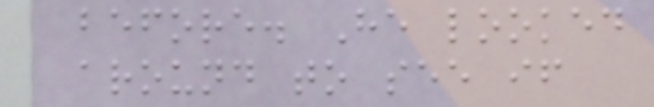before. He looked
around to see if
